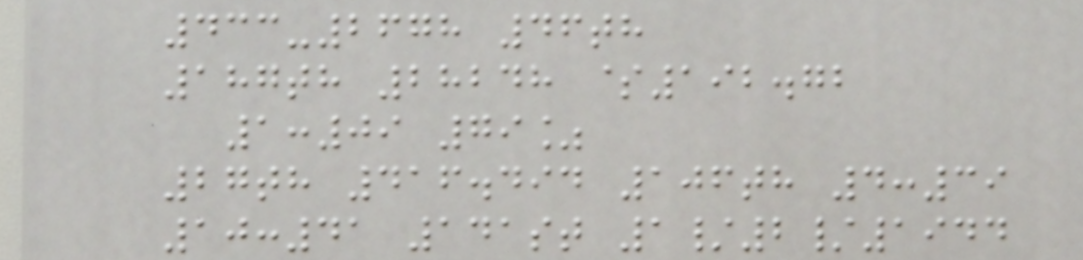433-2678 46th
187th 28248 $192.72
1:09 79%
27th 416.494 106th 4:39
10:41 141st 1/2/1944
